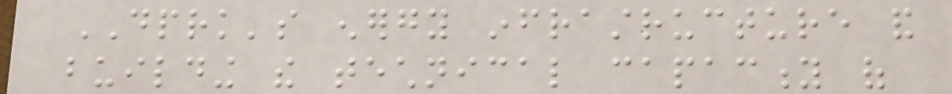DPRK's energy infrastructure and
building the technical capacity of
